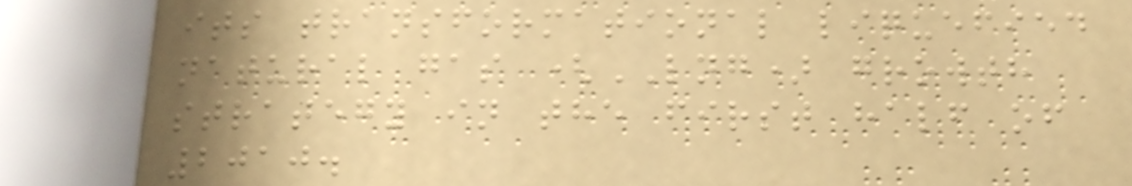its transformational liquefied
natural gas (LNG) growth
strategy in the first half of
2010.
